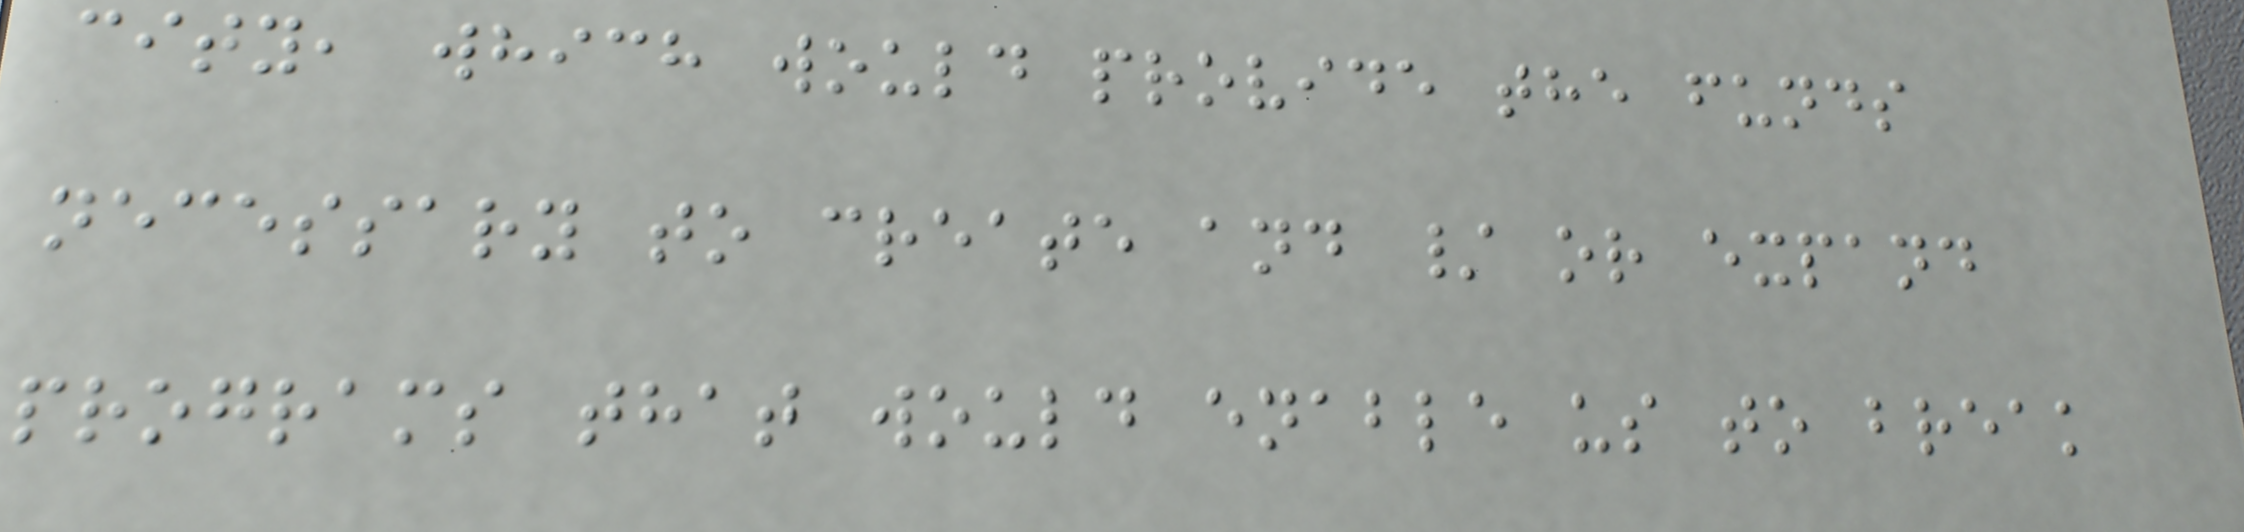city, which would provide the funds
necessary to create and / or expand
programs that would enable us to break
